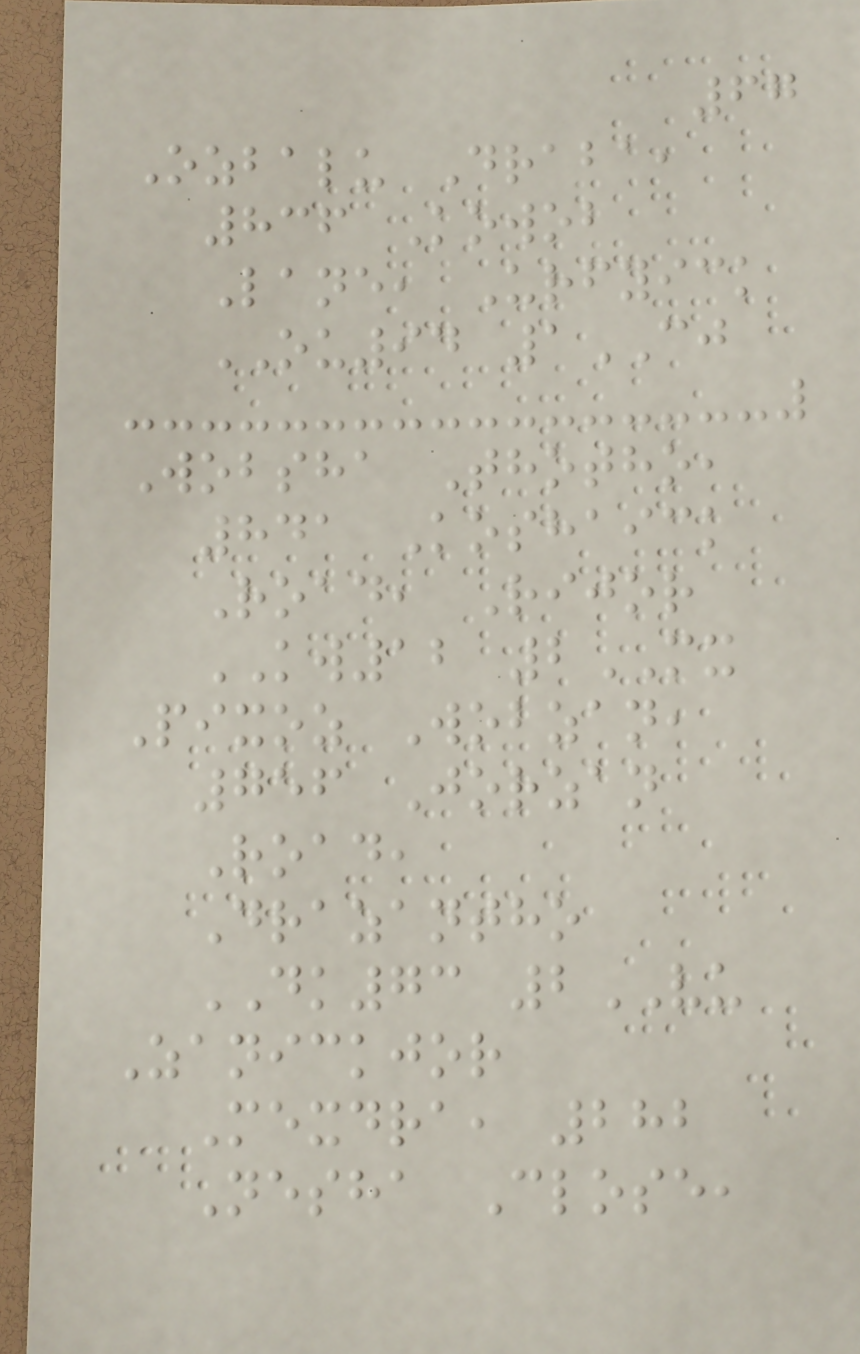67
Ozbalu Draba,
836 Kowob
Lane, Urfyick
OU94 1CJ
Wobsha Thotho,
841 Koshaick
Road, Rijor
KW12 2MX
Pixoz Wobzan,
756 Jorzan
Road,
Drazantho
DK73 2VU
Zanickjor
Mexdra, 282
Nesha Close,
